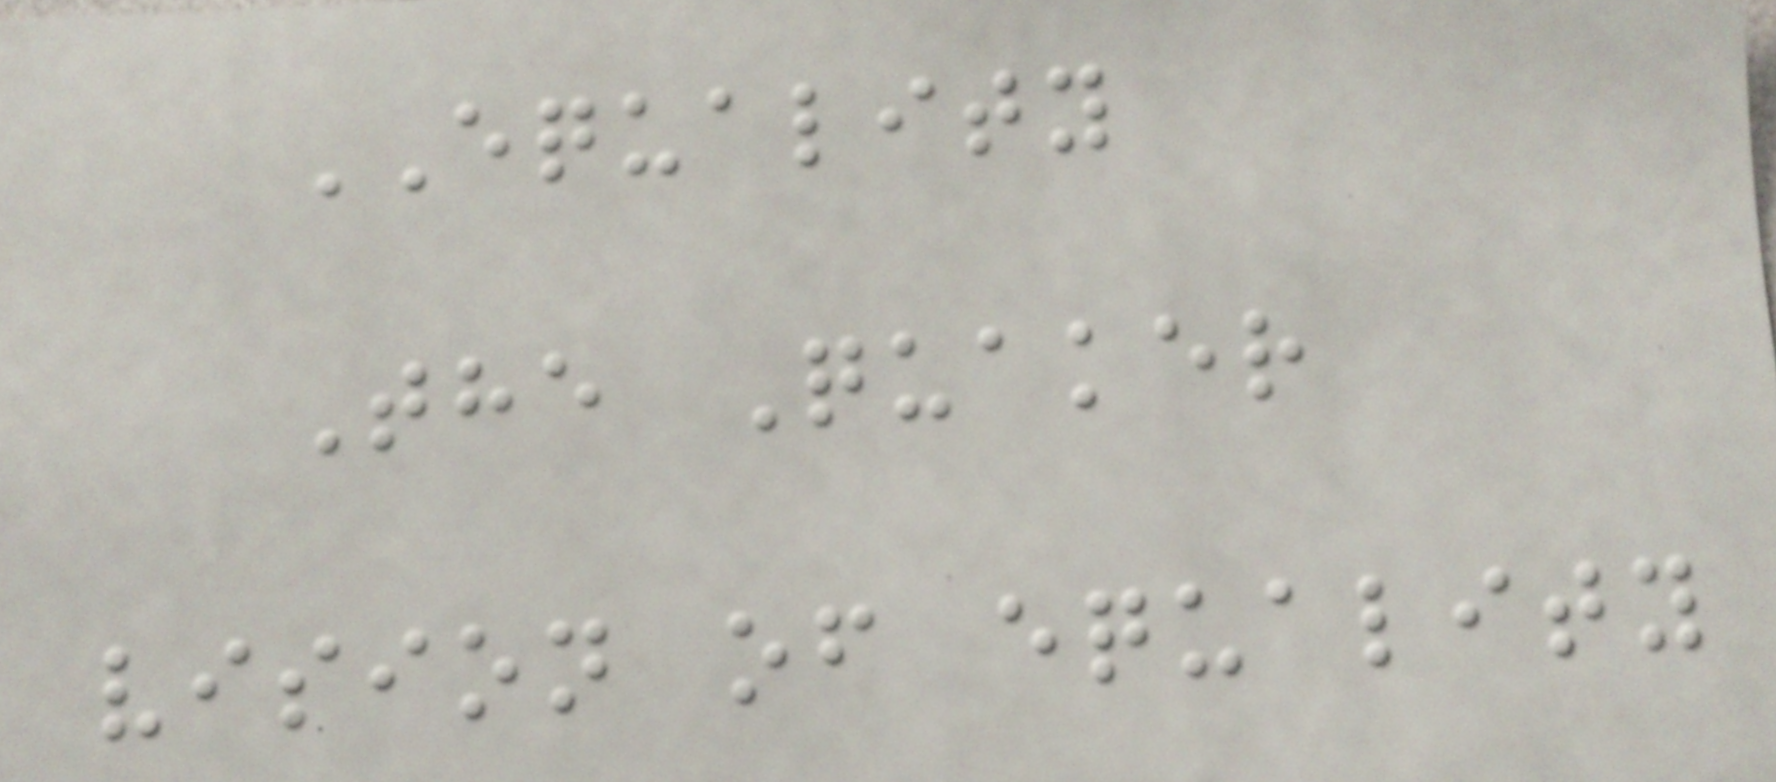EQUALITY
The Quaker
vision of equality
